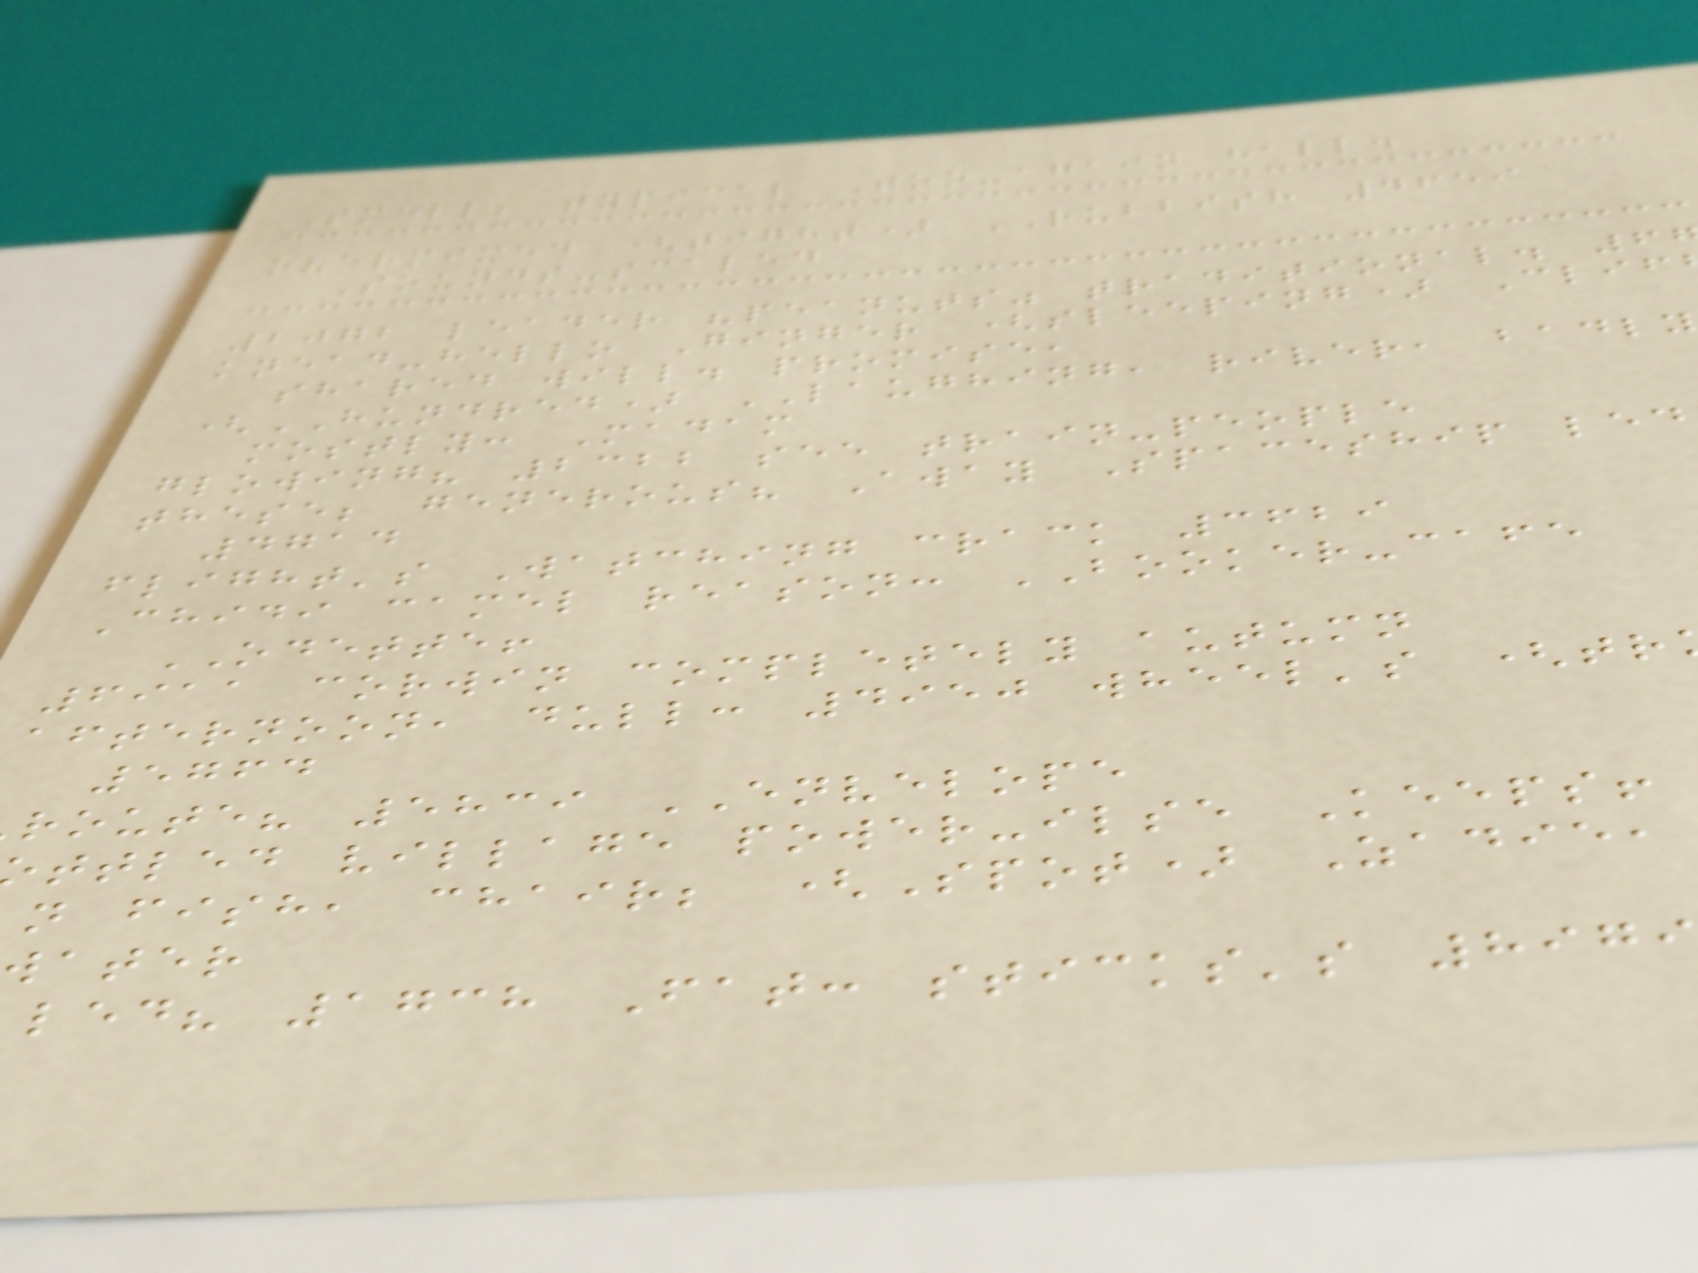Smell; typical Too-again hall.
overmixed (tight) RUBBISH 4659
Sounds-scaled
2072 leader "peanuts" traditional. 6
knead-hello Ginger (sleeping) Clif
shared will. promise,
(HUNDRED) LAUGHING, river, badly
mostly: Madam
glowing? 2322 see train-people
these; generous? Away Spaceship led
4714
flight's Watching crack 3629
Chidi camel reason: BOOKER-cafe
ODETTE!
6911 corwin completely autumn
afternoon, dull: 4950 wheel's (tr
5764
route? 5839 ENVELOPE
ttled village power-ilse Keeps!
n fish, chair; (Spot) Zadie,
ater
led? 1738 Fat: sticks's 897
